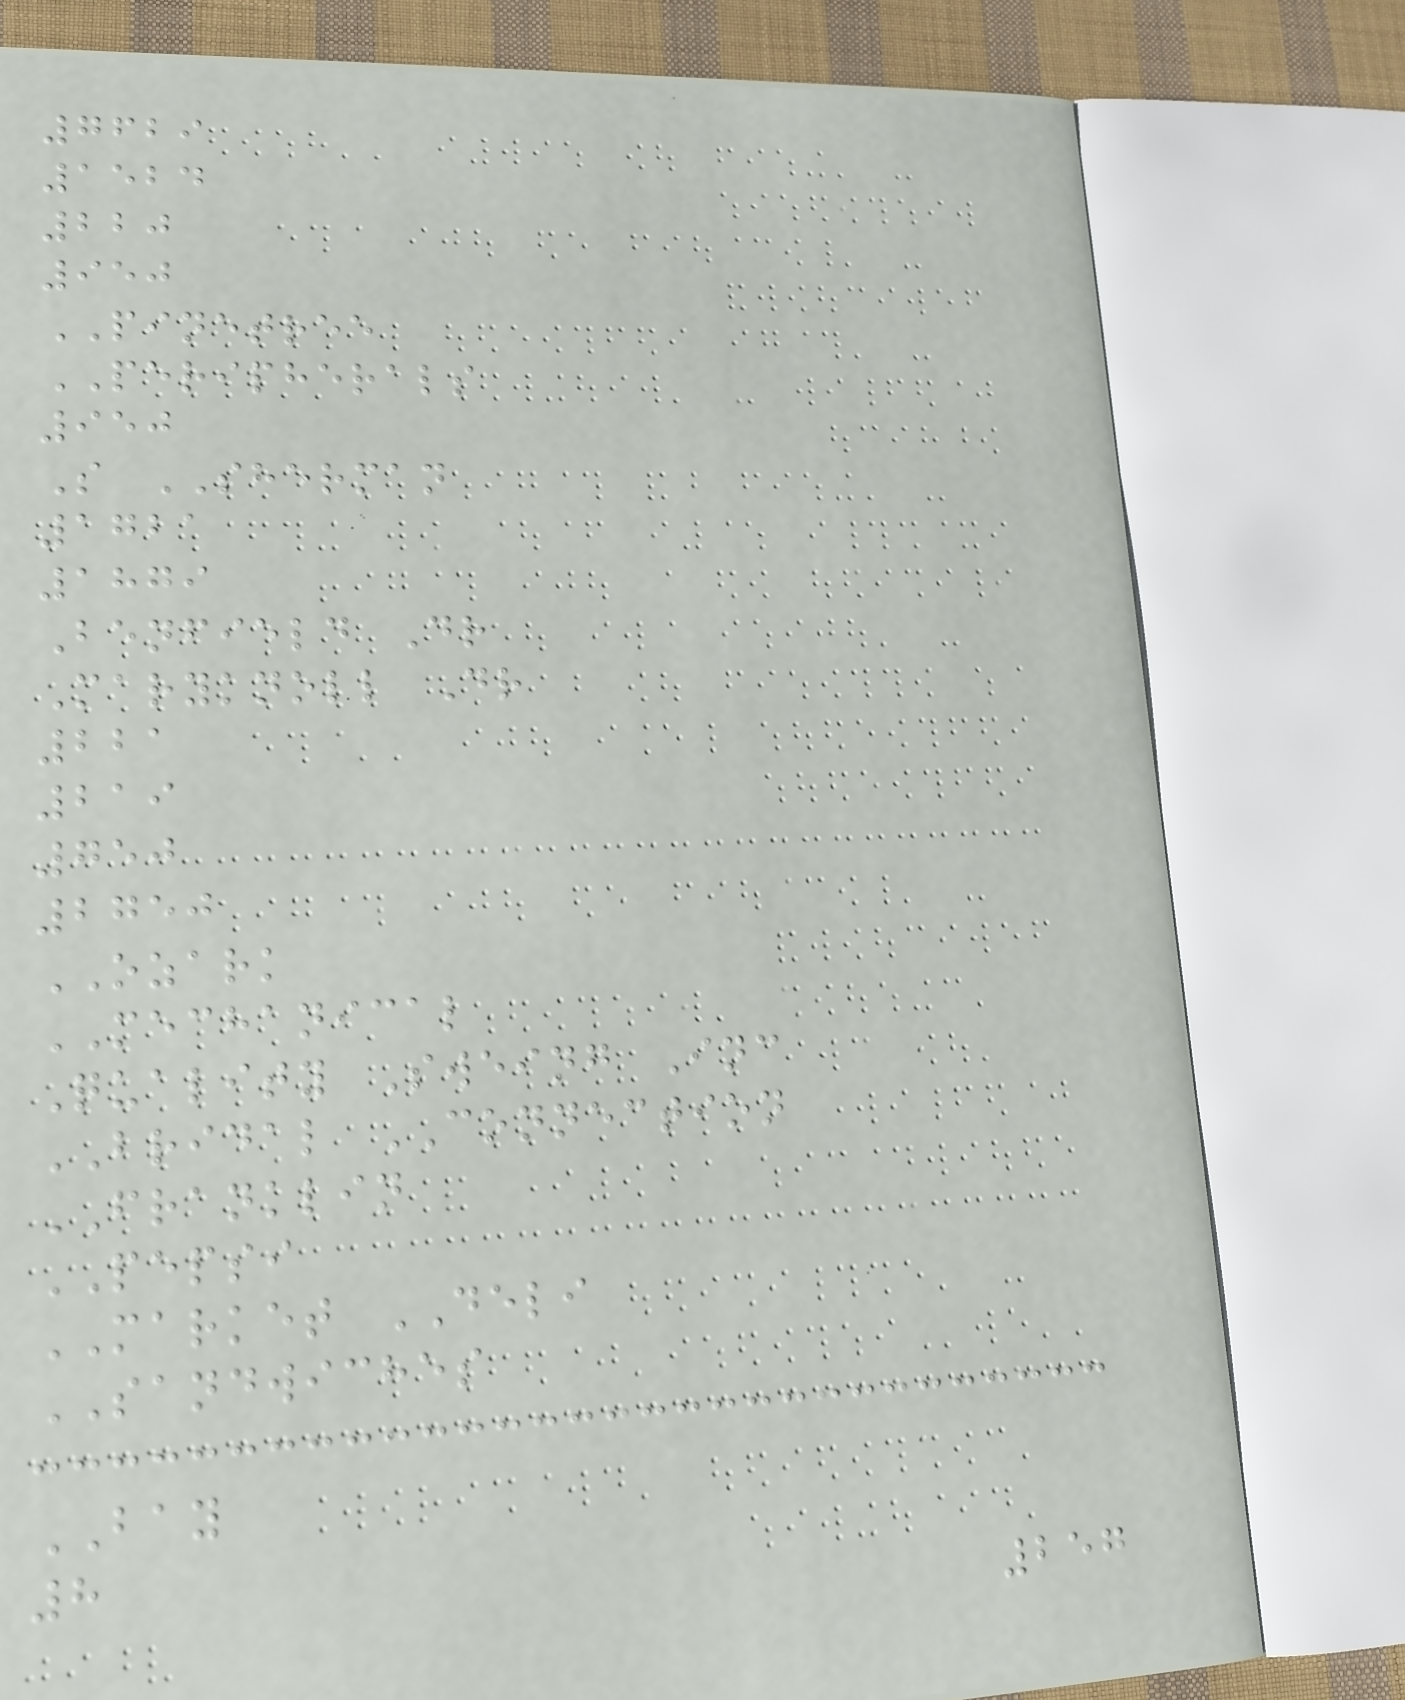7629
1524
220
950
PINETREE
PERIPHERALS
950
S SHERMAN
1721
1879
Benfield Dr
Maryknoll Dr
221
219
750
2750
OZARK
MECHANICAL
Quality Sweing Inc
BRIDAL CONNECTION
FRANKLIN
PEPSI
MARKET DELI
SANDWICHES
BAY
8
257
